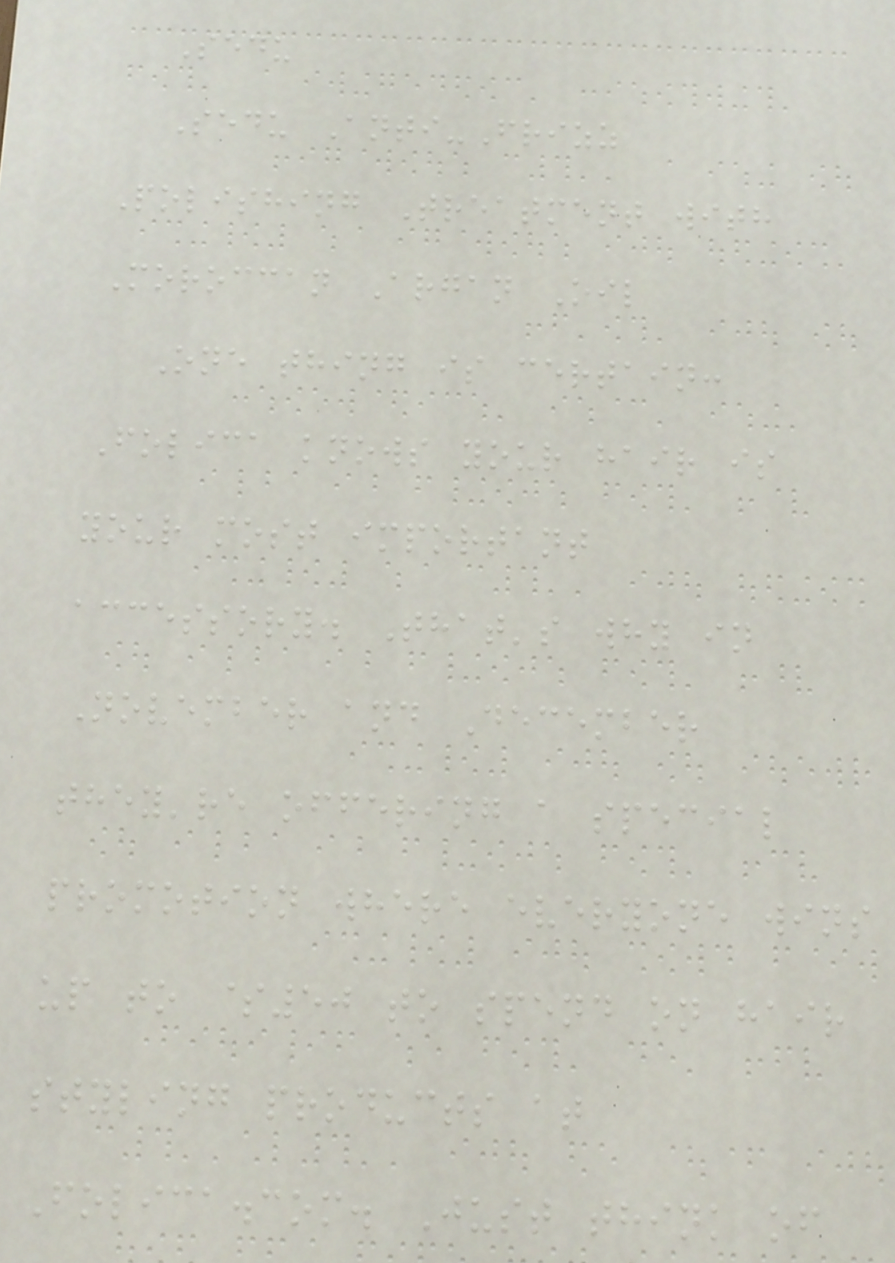Sedu
Sedu Anti-Frizz
Polishing Treatment with
Moroccan Argan Oil
One thing is certain:
Folica knows your hair is
your most important
accessory. That's why in
November and December
they're offering a special
promotion where everyone wins
up to $50 to spend on hair
styling products at
Folica.com. Just think of
